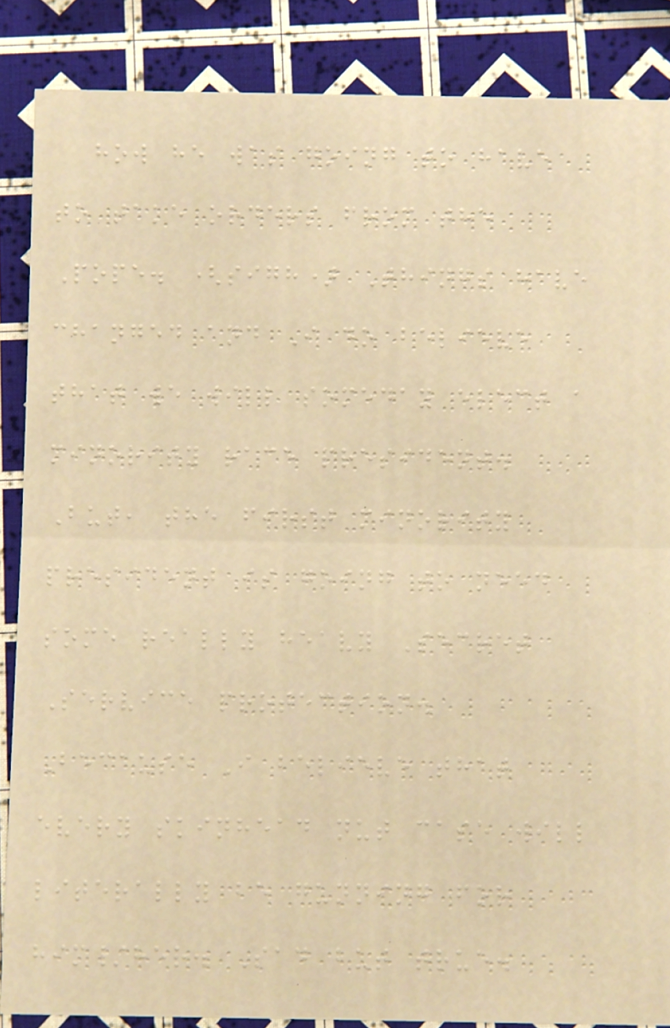how he was going to have
to take orders from the
Pope. (sigh) Things have
changed and I do believe
that we will someday elect a
minority race president.
But, the first minority
president is going to need
some really heavy Secret
Service protection.
Because I believe that
every skinhead nut case will
literally be gunning for
him/her. Sad but true.
